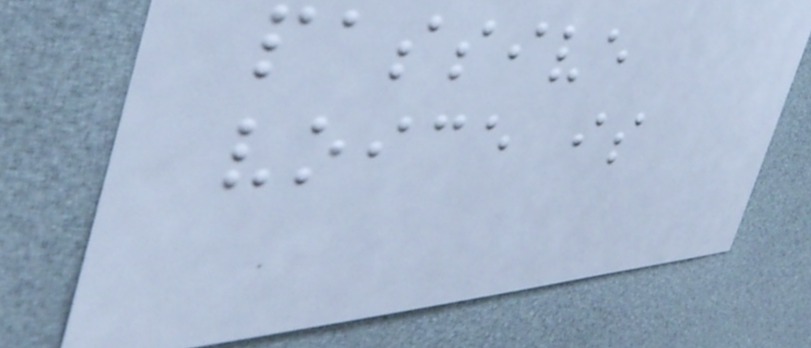passive
voice is
